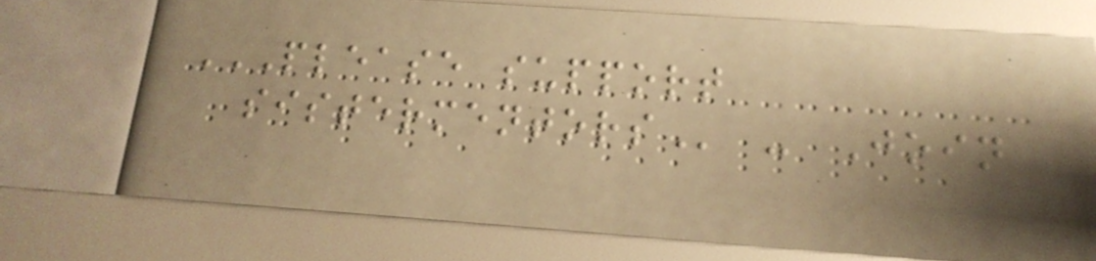PLEASE SUPPORT
SISTERMENTORS - Join
